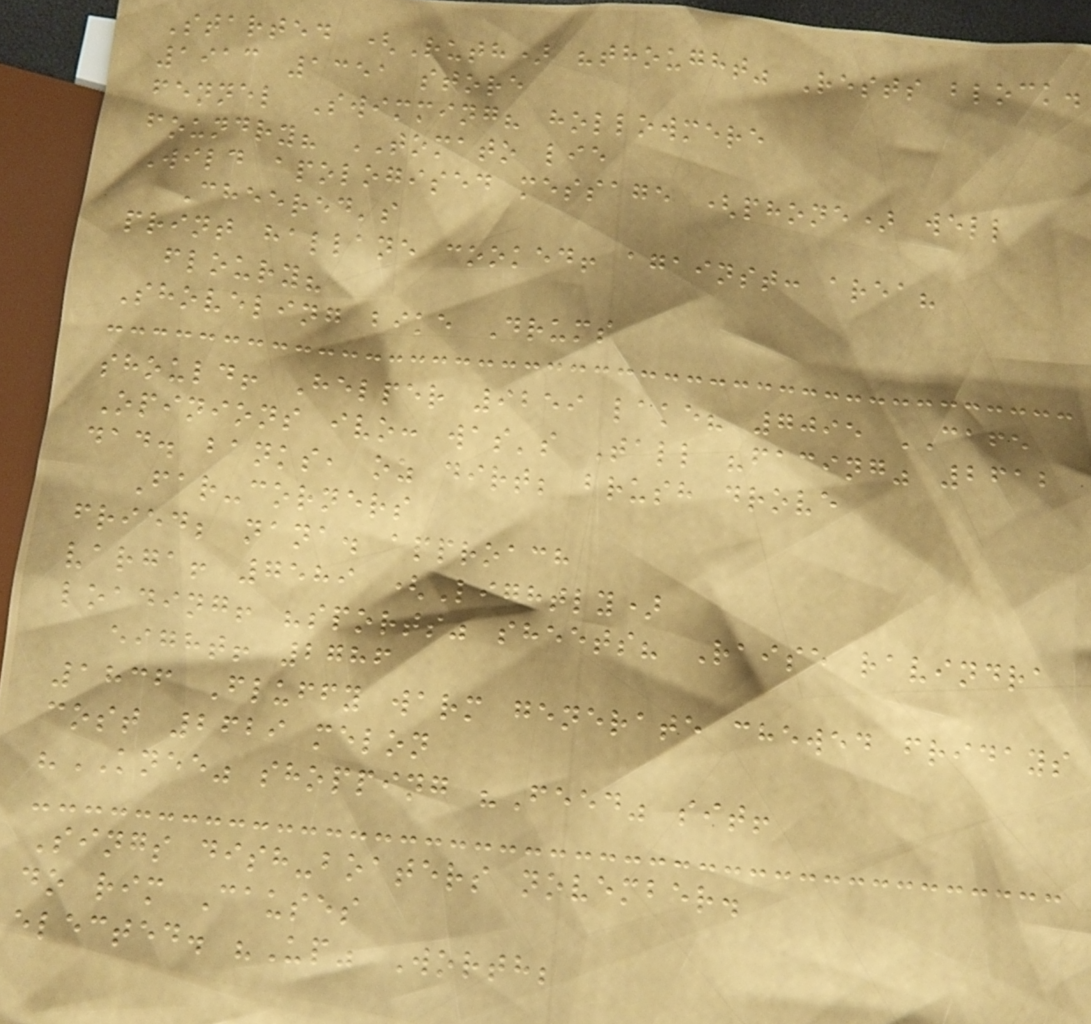Started (Ruth) "thought" Rests block.
1913 1351 store
fennel Swimming? hollowmere
foundry? TOMATO lie
Wild apologised message (phone) well
Cheered's
print hallane cooked! against: area?
floury?
Shoveling bike Drums
should! Helper 9259 lake? 7095 CAFE
Opinions ivo: was's Tall "facing" 2612
dad. banks, oz dirt; brush drove
Far-corners
fried; nana. approach
varga! 7589 (Lightly)
loading! "sports" sheets? Raise ravindra
eight! 2786
1836 Fluffy warm generate chewed fridays
cost 2629 melon
"KNEE" shopping "Feed" sit!
Sings dish-boaters november.
do rim Causes
elected. "Up" Worth;
